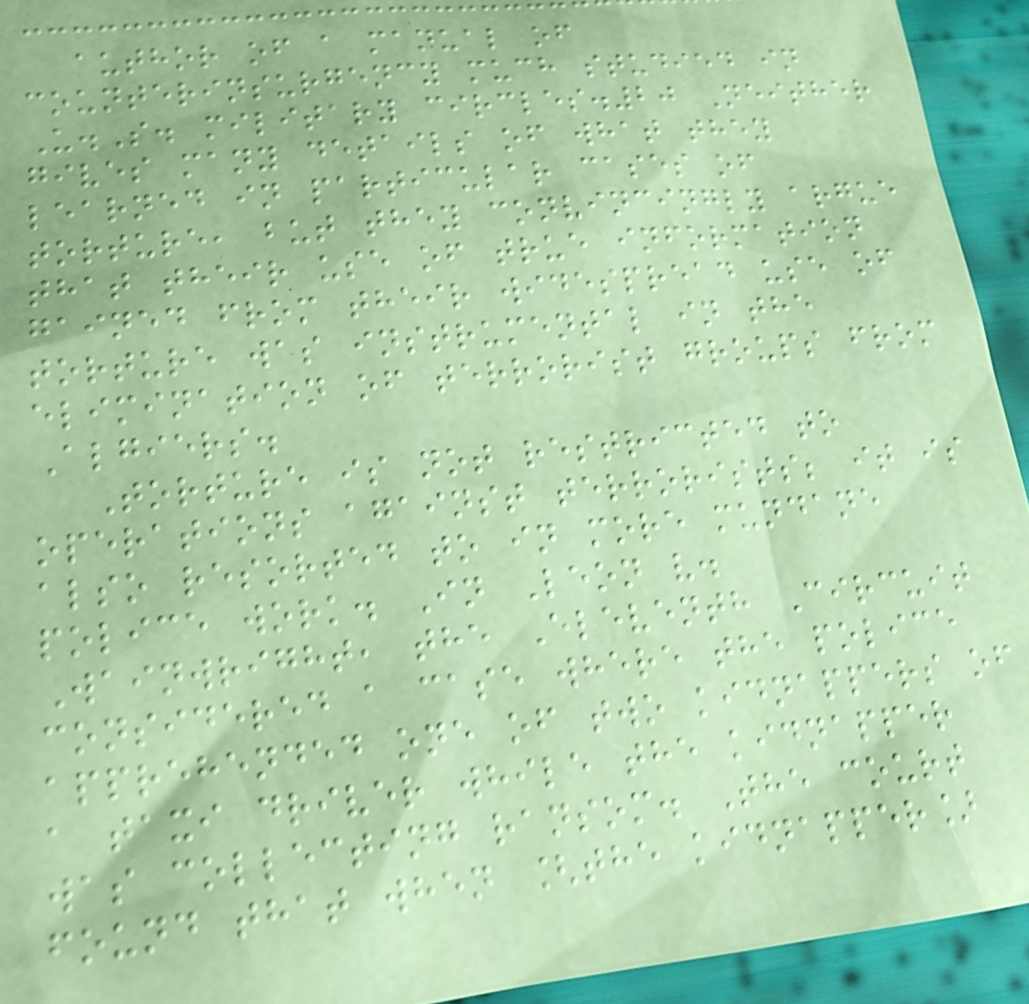author of a manual of
counterinsurgency much studied in
U.S. military circles.20 Neither
gives many details of what they
learned in particular cases of
torture, but they convincingly argue
that their use of true information
gained from their widespread use of
torture was instrumental in the
elimination of terrorist groups from
Algiers.
Torture is not restricted to
operations against terrorists; it is
also resorted to in more mundane
police work. In Leon v.
Wainwright, the Eleventh Circuit
considered a case where the police
apprehended one of two kidnappers of
a taxi driver while the kidnapper
was collecting ransom. The court
found that when [the kidnapper]
